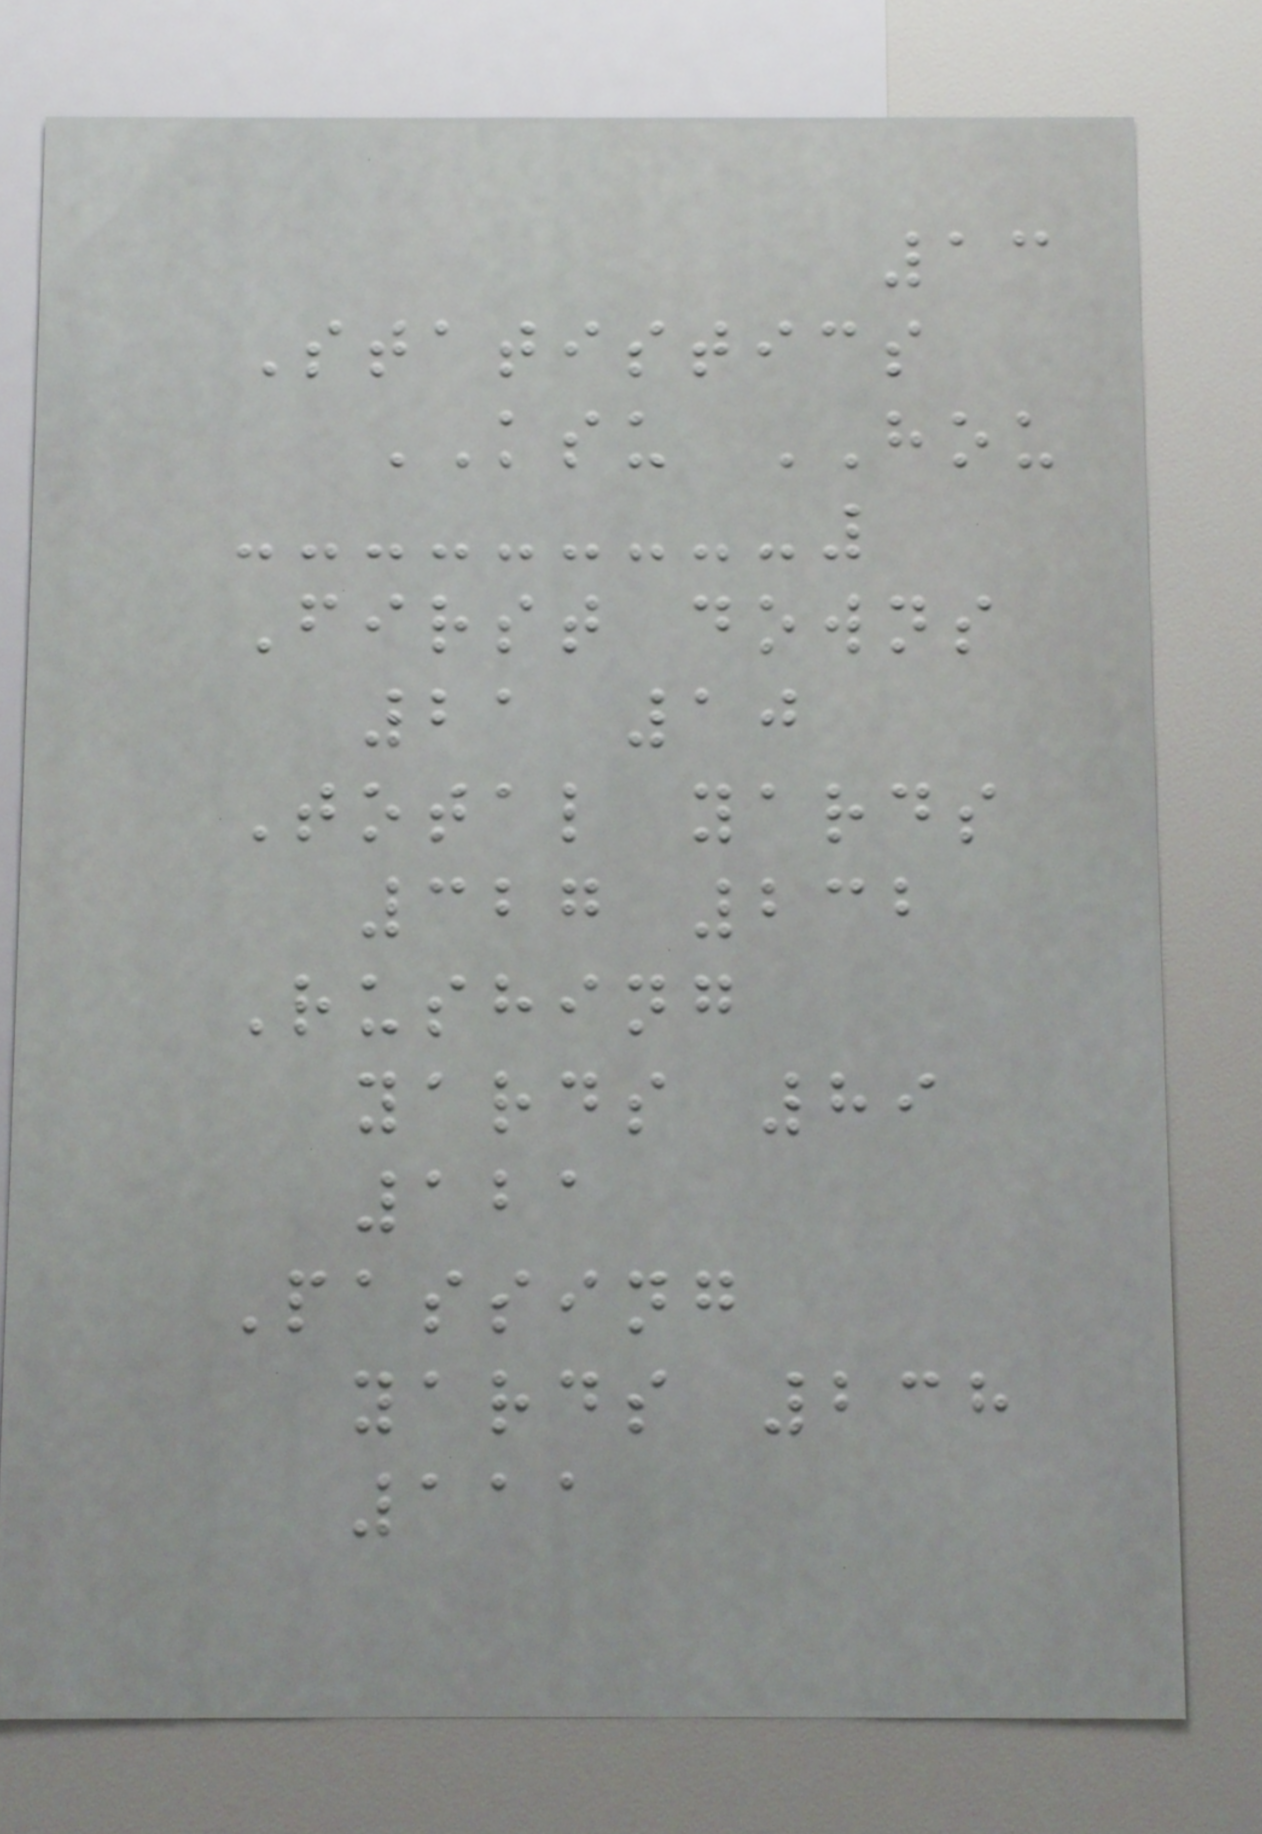13
Statistics
KSU HOU
First downs
21 10
Total yards
327 232
Rushing
yards 89
121
Passing
yards 238
111
